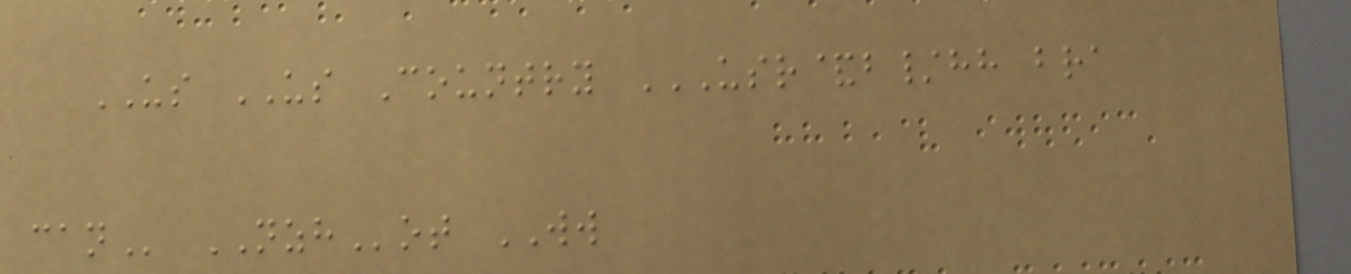US US Country USR&B/HH BRA
CAN NZHot WW
